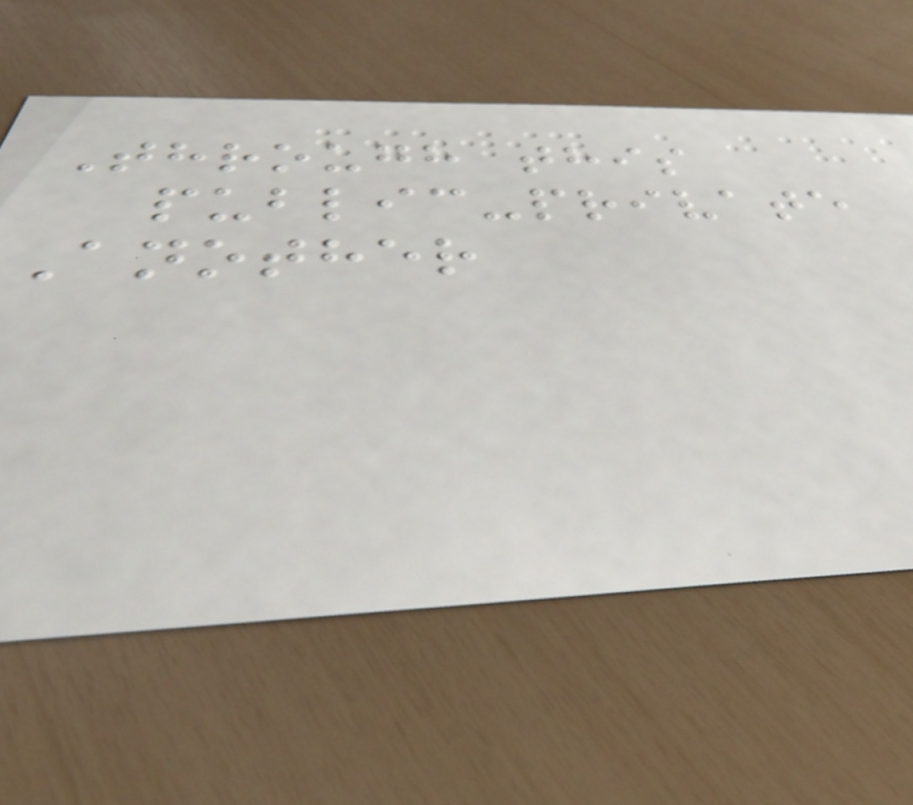Through this
public-private
Another
